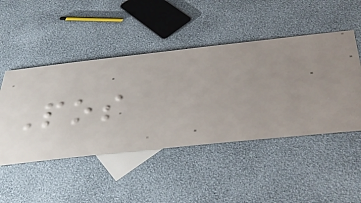Pos
